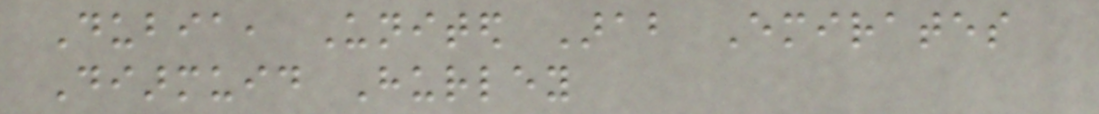Dubia, United Arab Emirates
Diarmuid Hurley
